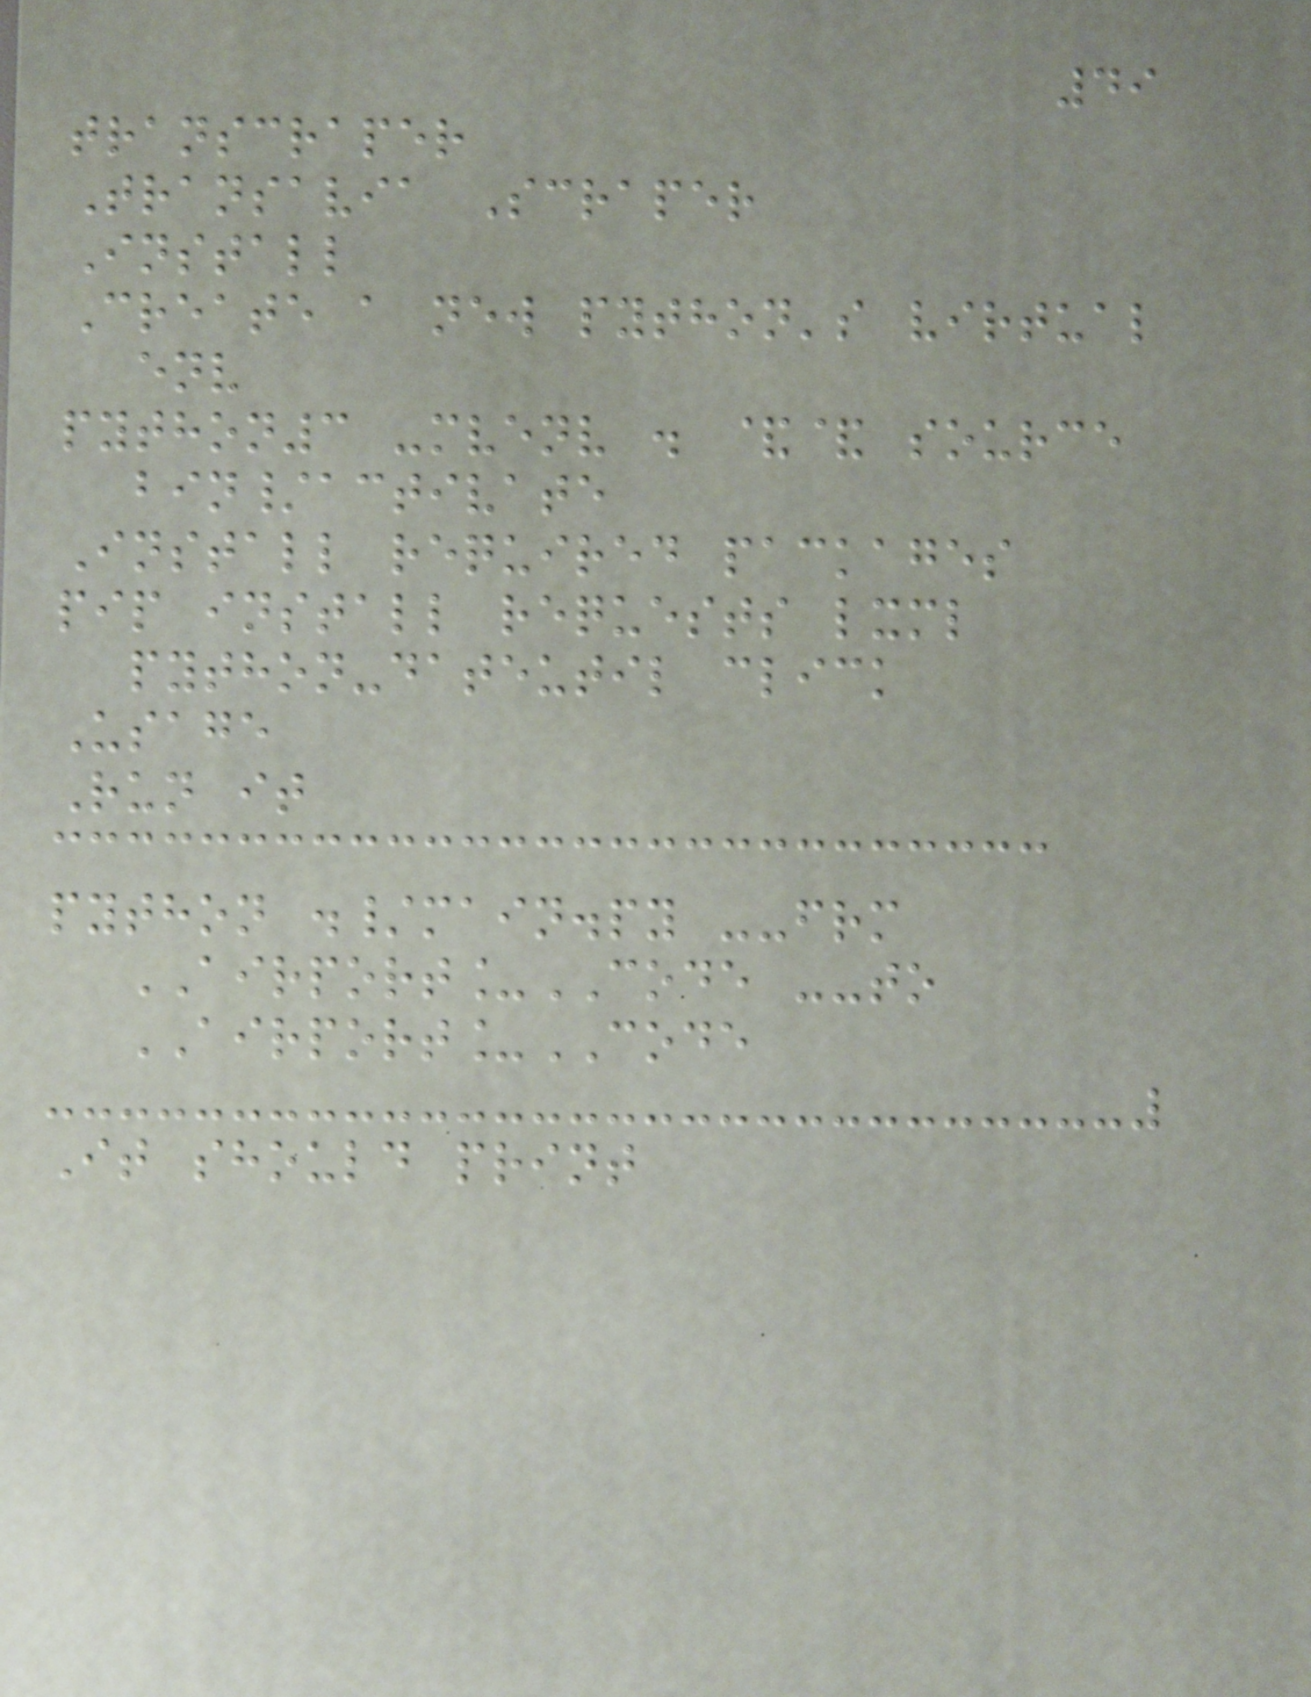49
transcraper
Transavia Scraper
Install
Create a new python's virtual
env
python3 -mvenv . && source
bin/activate
Install required packages
pip install requests lxml
python-dateutil click
Usage
Run it
python ./main.py --frm
AIRPORT_CODE --to
AIRPORT_CODE
It should print
